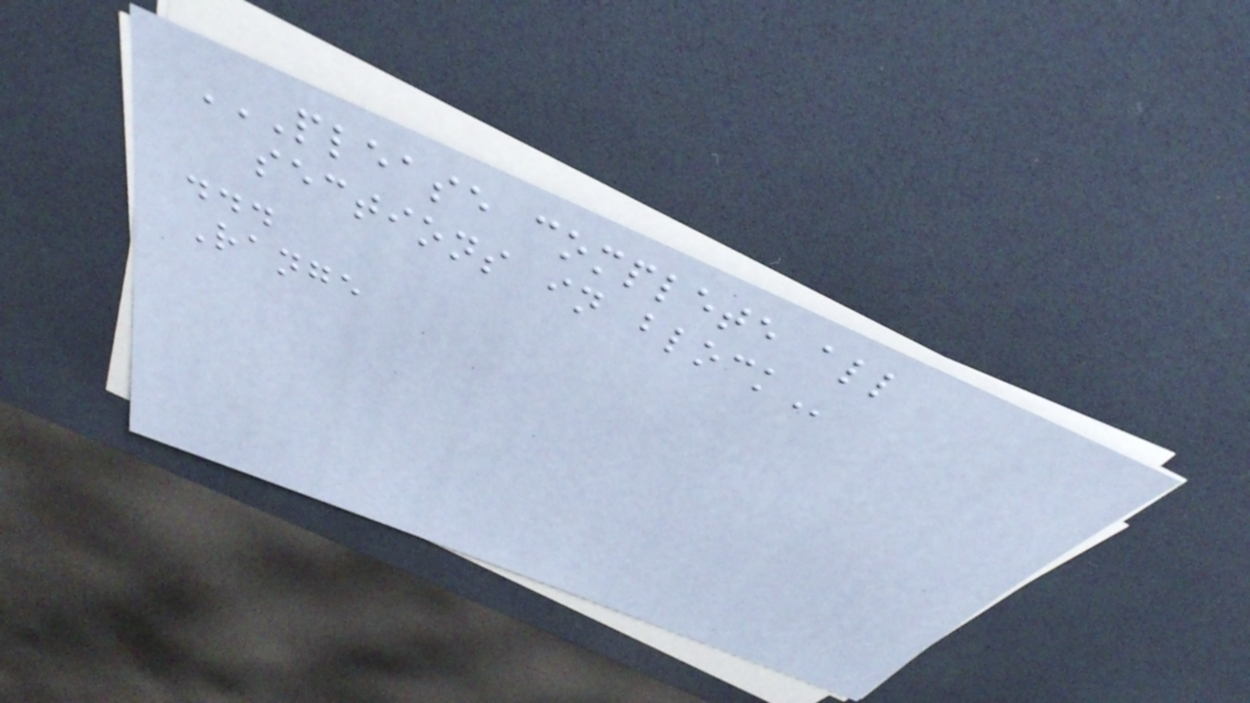PLEASE COMPLETE ALL
SECTIONS IN BLOCK
...
Range
